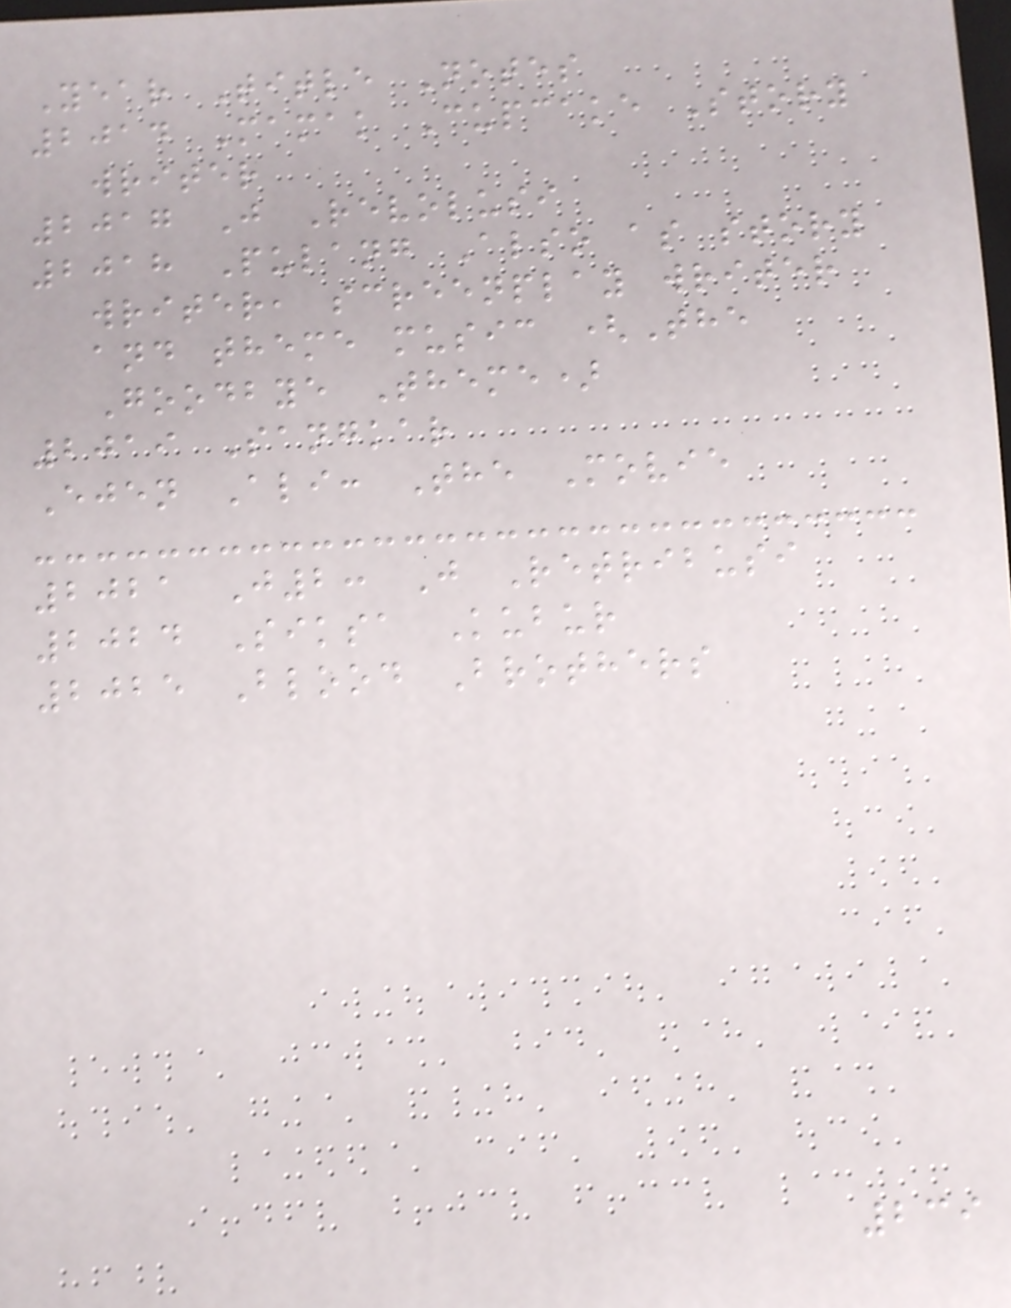Year Title Notes
2014 Mamak Cupcake Story
writer
2017 J Revolusi
2018 Pulang Also as story
writer, screenplay writer
and theme music (The
Goodbye Theme)
2019 Sangkar
Ejen Ali: The Movie
2021 J2: J Retribusi
2024 Siksa Kubur
2025 Blood Brothers
239
